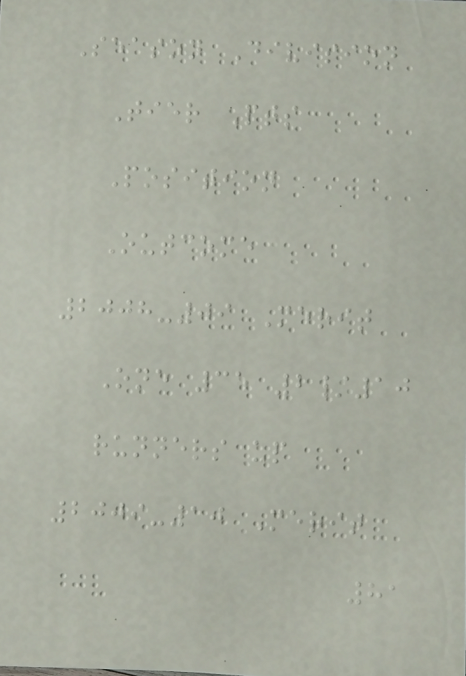Season Division
Tier Pts
Position
Outcome
2008-09 Merit
One 35 2/10
runners up
2009-10 Merit
81
